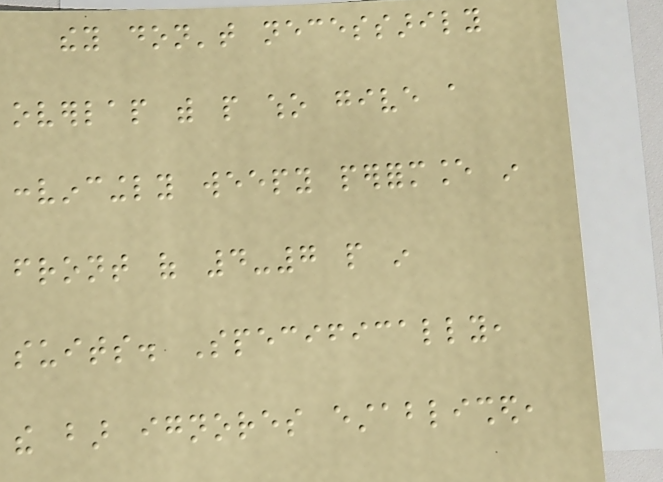they don't necessarily
overlap with people who give a
convincingly weepy performance in
front of 4-7 people in
suits. Specifically,
the bar ignores established,
